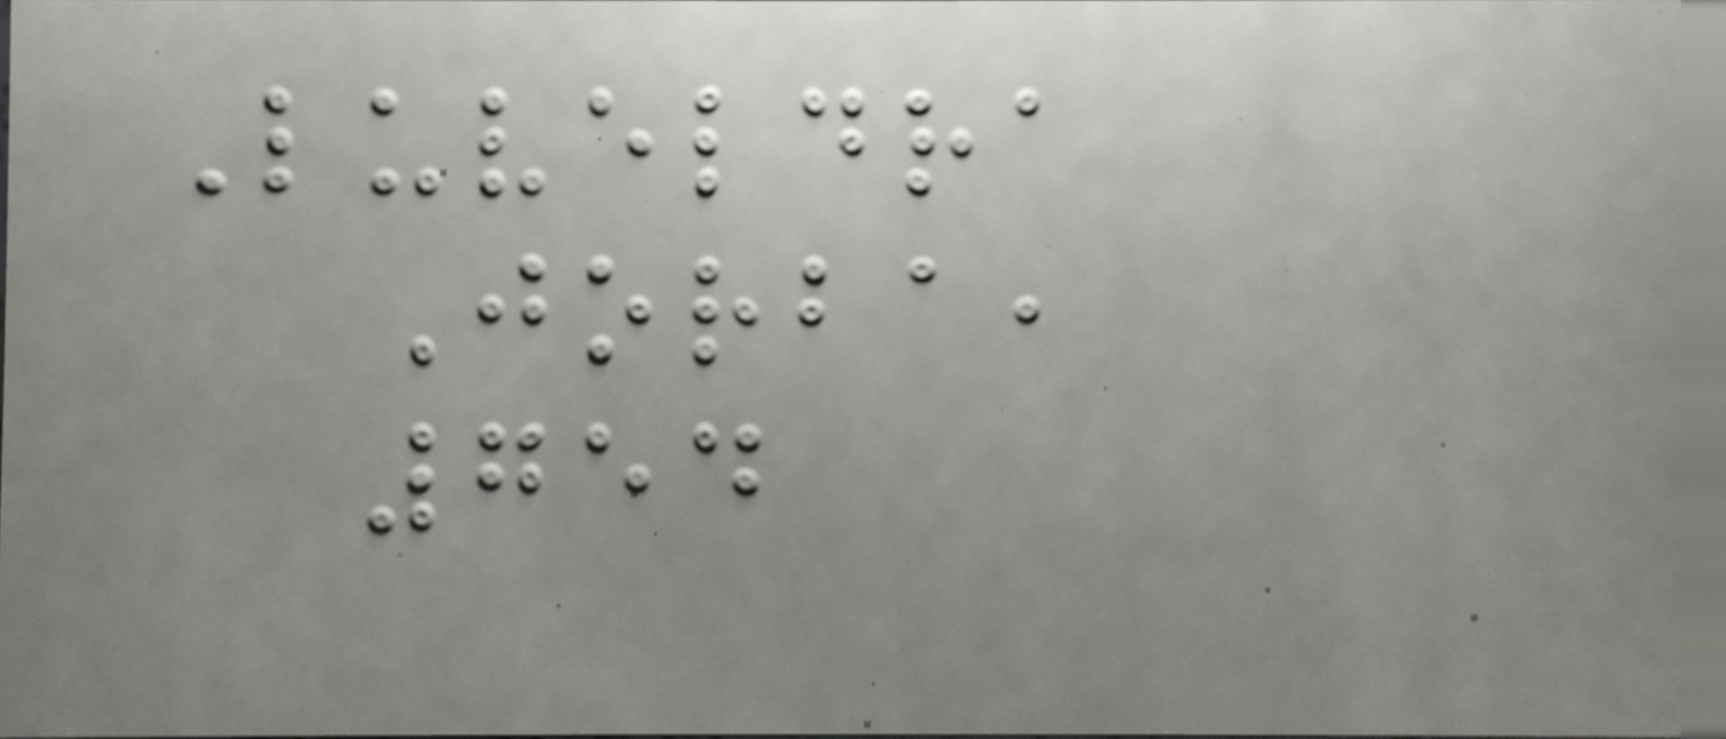Luveldra
Jorba,
754
